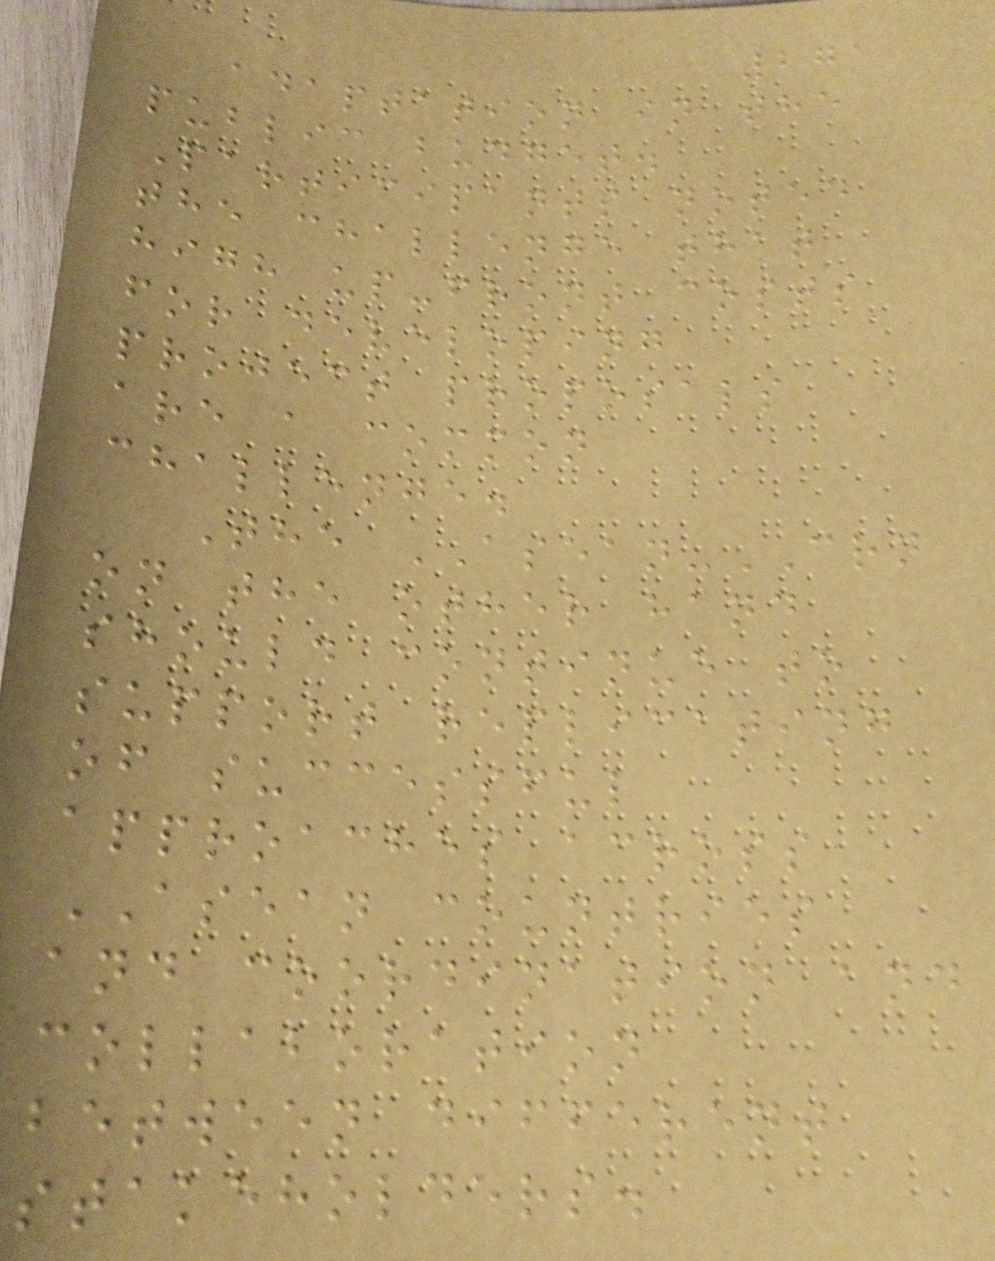271
adaptation in the
public budget.
Participants noted
the challenge that
high up-front costs
for developing
project proposals
are a common
challenge.
The ASEAN-CRN
on the other hand
should continue to
support replicating
of successful
approaches across
ASEAN countries
and coordination and
collaboration
between different
stakeholders.
